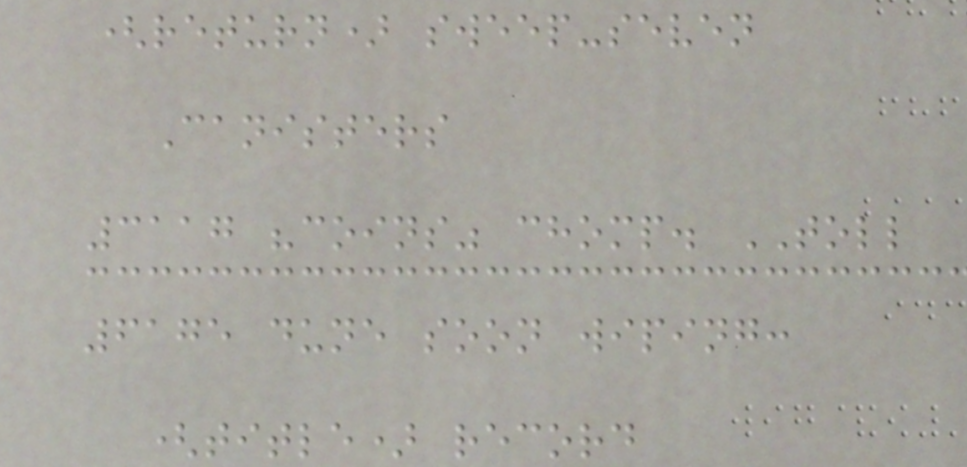(return) sweep-seven
Canisters
3117 "coins" chomp. TOLL
6175 dune soon wiping:
(title) record
